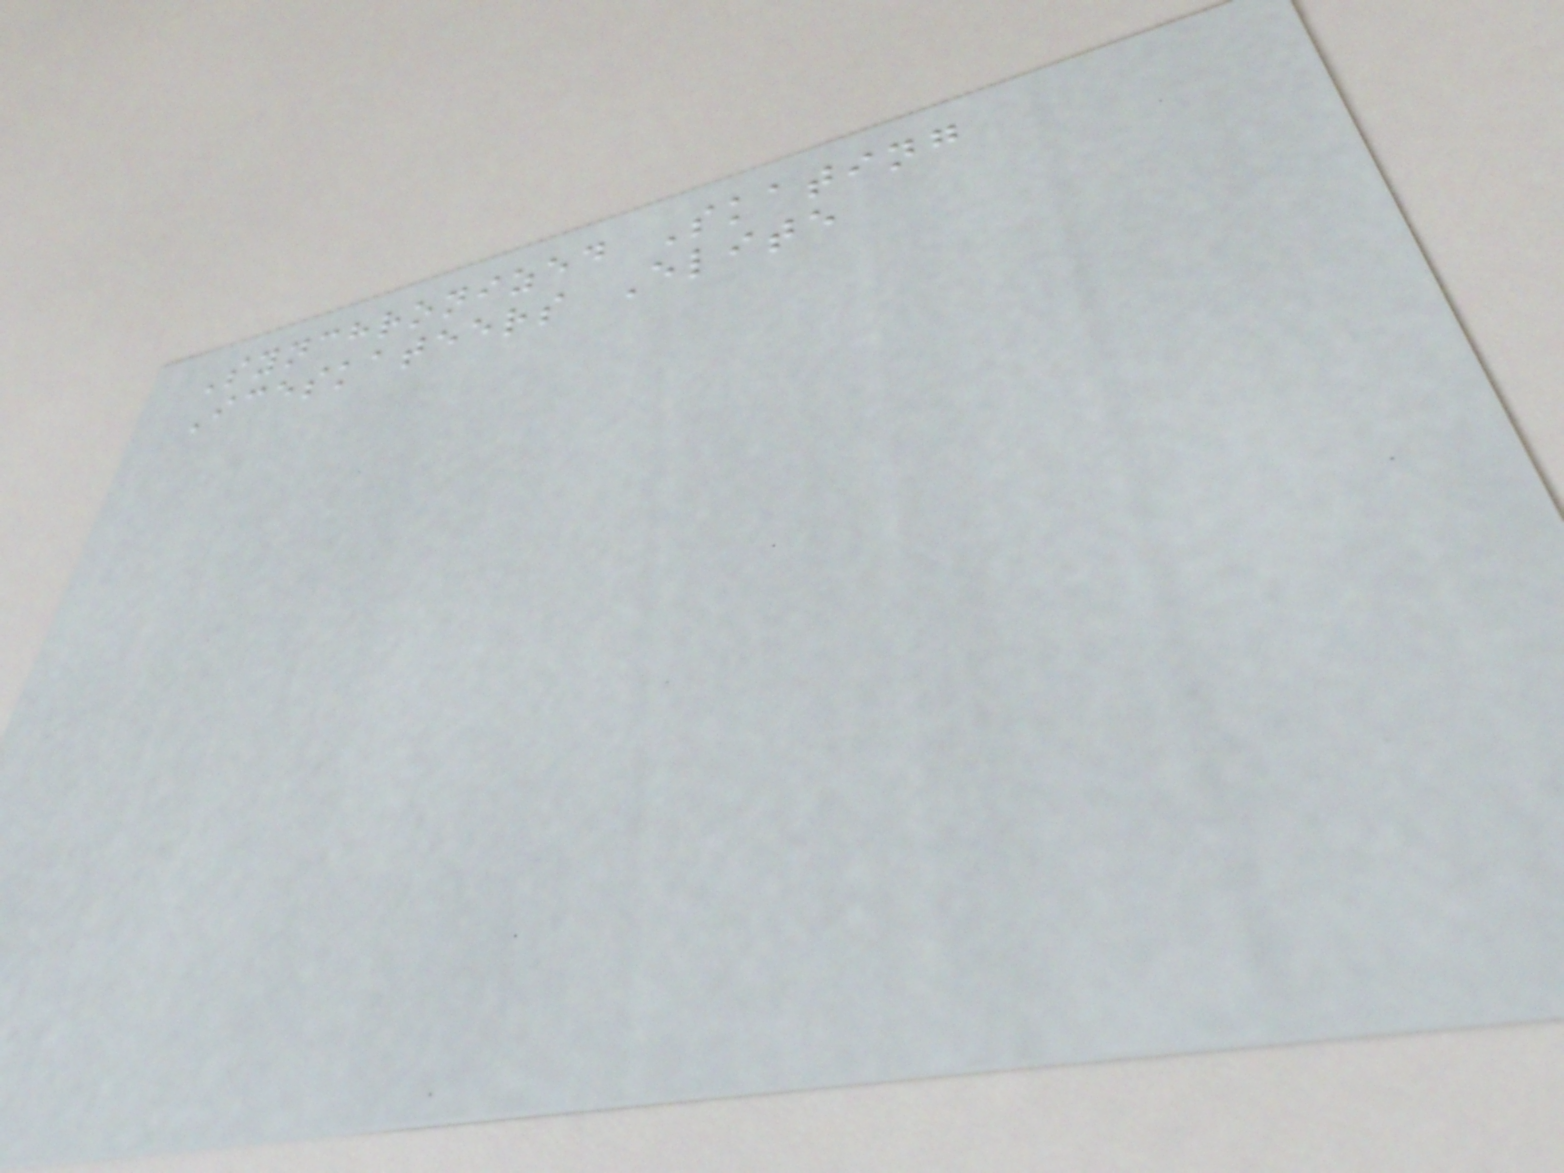Synchronized Skating
Iceskateers Elite
